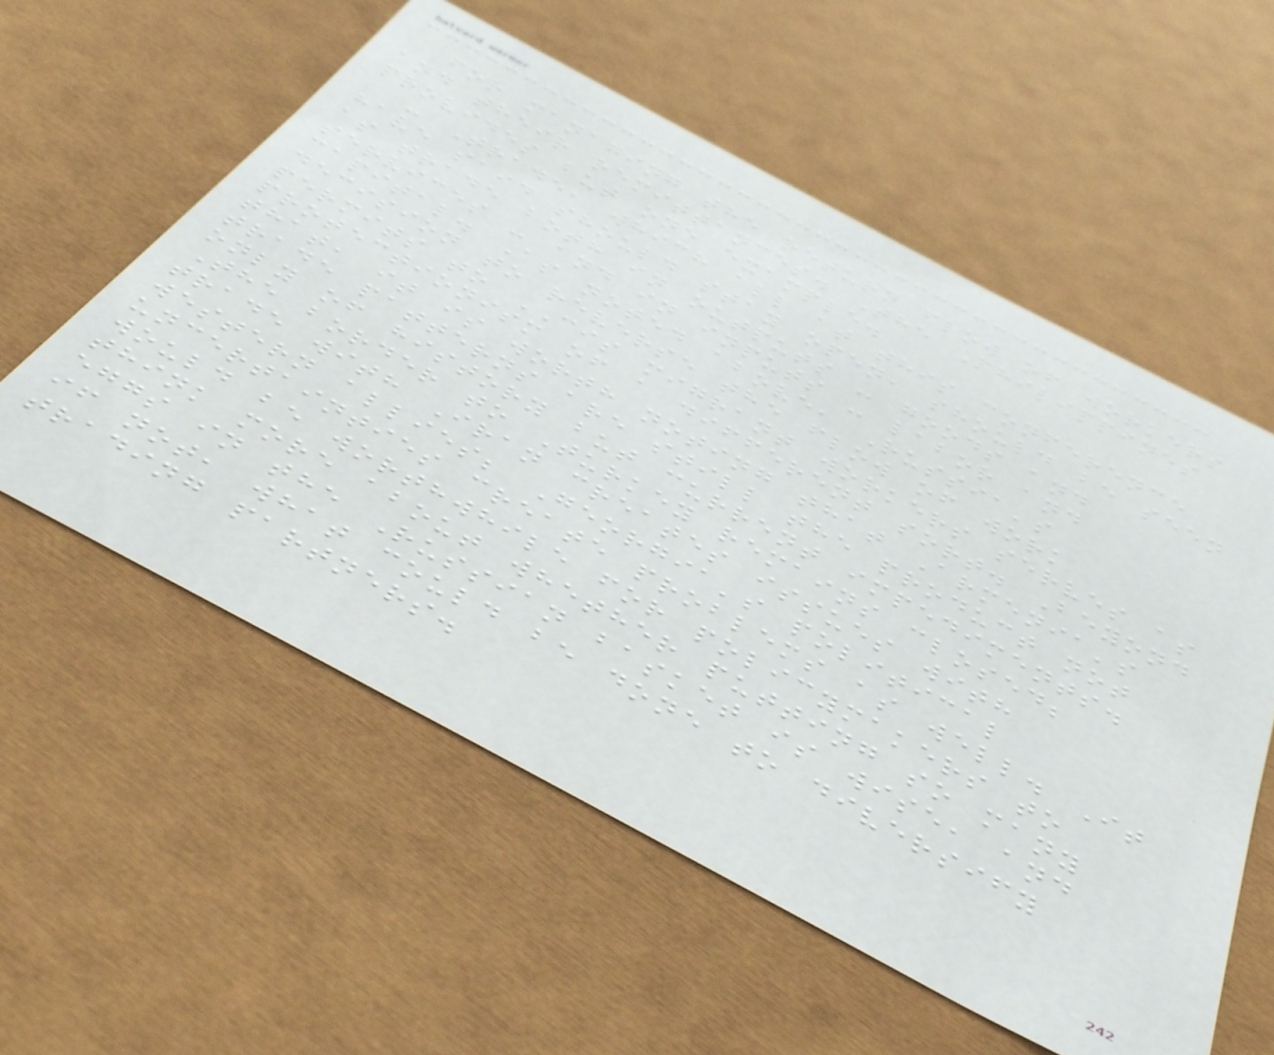for managing the return flow of workers
and their remittances. The Philippines
provides but one example.
- Trade, which all at this conference
have said should stay open, should be seen
as trade both in outputs - goods and
services - and in inputs - labor and
capital. As noted above, Russia's
decision to reverse the flow of work
permits to CIS migrant workers serves as
protectionism of a different sort. Beyond
that, it is worth noting that Armenia's
trade patterns are still the product not
only of history but current impediments.
The border to Turkey remains closed;
trade with Iran creates issues with
western allies; Georgia's political
uncertainties create problems as well. It
would be worthwhile for policymakers to
think more about whether putting so many
eggs in the Russian basket is wise, and
if not, what could be done to diversify
trading partners.
